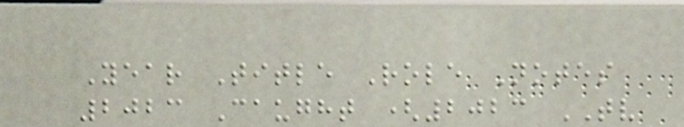Year Title Role Notes
2023 Caught (2023 TV
